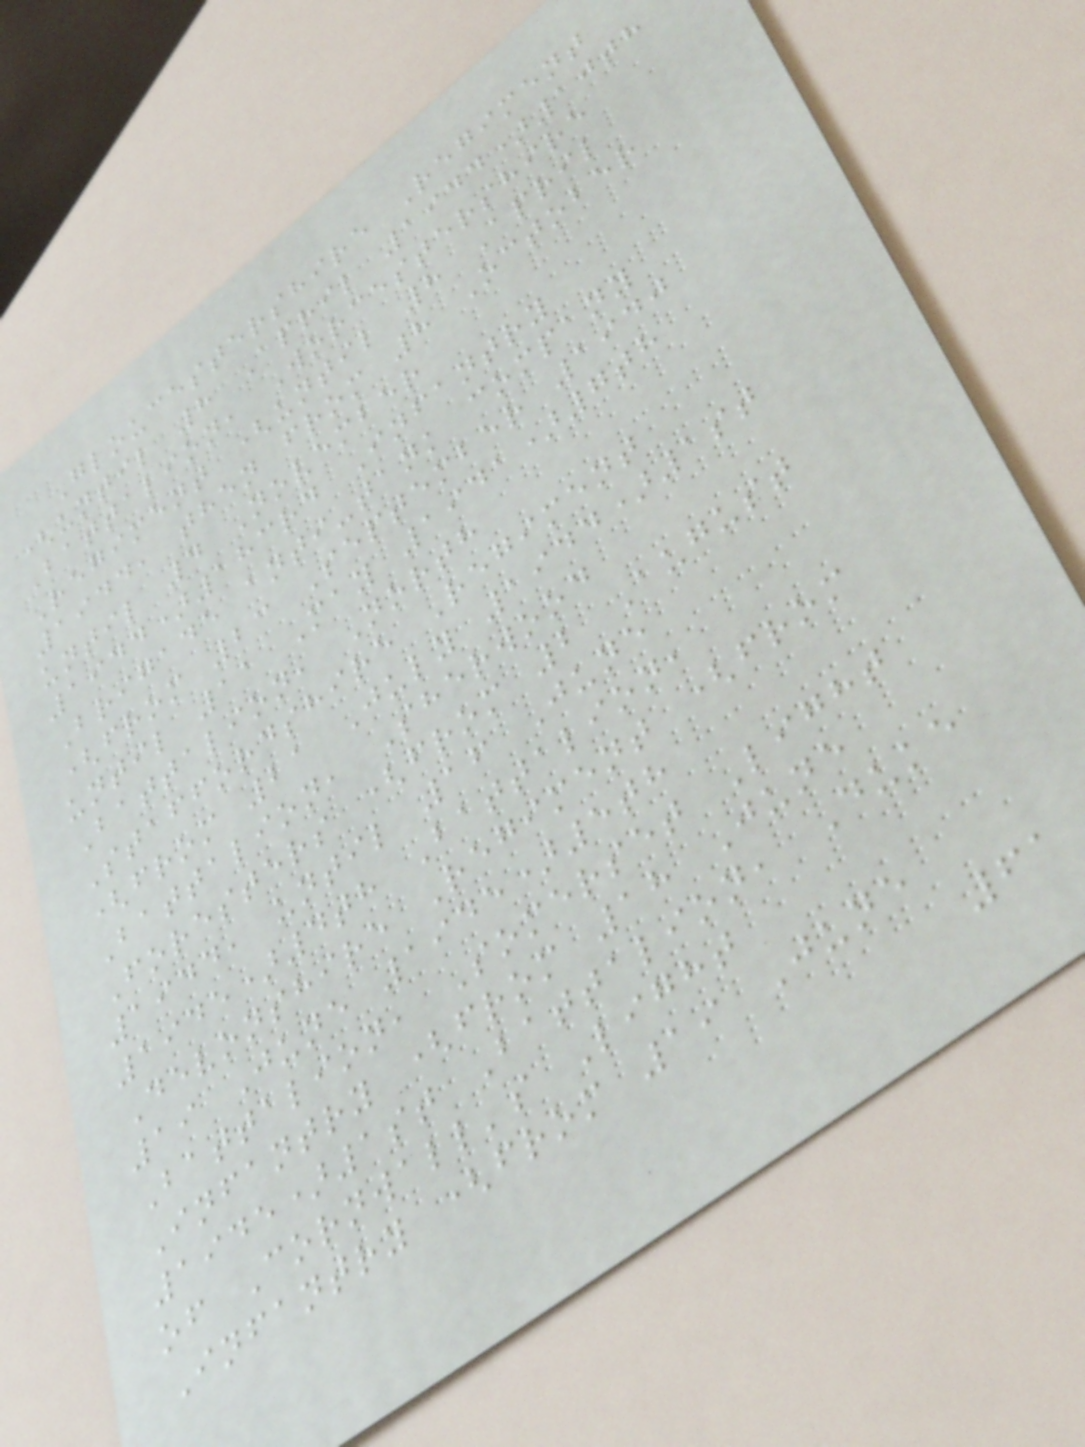Gloucestershire Regiment
(until 8 April 1944)10th
Battalion, Worcestershire
Regiment (until 8 April
1944, then from 8 October
until 4 November
1944)183rd Infantry
Brigade anti-tank company
(from 23 September 1940
until 11 May 1941)7th
Battalion, North
Staffordshire Regiment
(from 21 July 1944)1st
Battalion, Sherwood
Foresters (from 2 August
1944, until 16 June
1945)4th Battalion,
Devonshire Regiment (from
19 June 1945)5th
Battalion, Somerset Light
Infantry (from 18 June
1945)1st Battalion, Duke
of Cornwall's Light
Infantry (from 19 June
61
